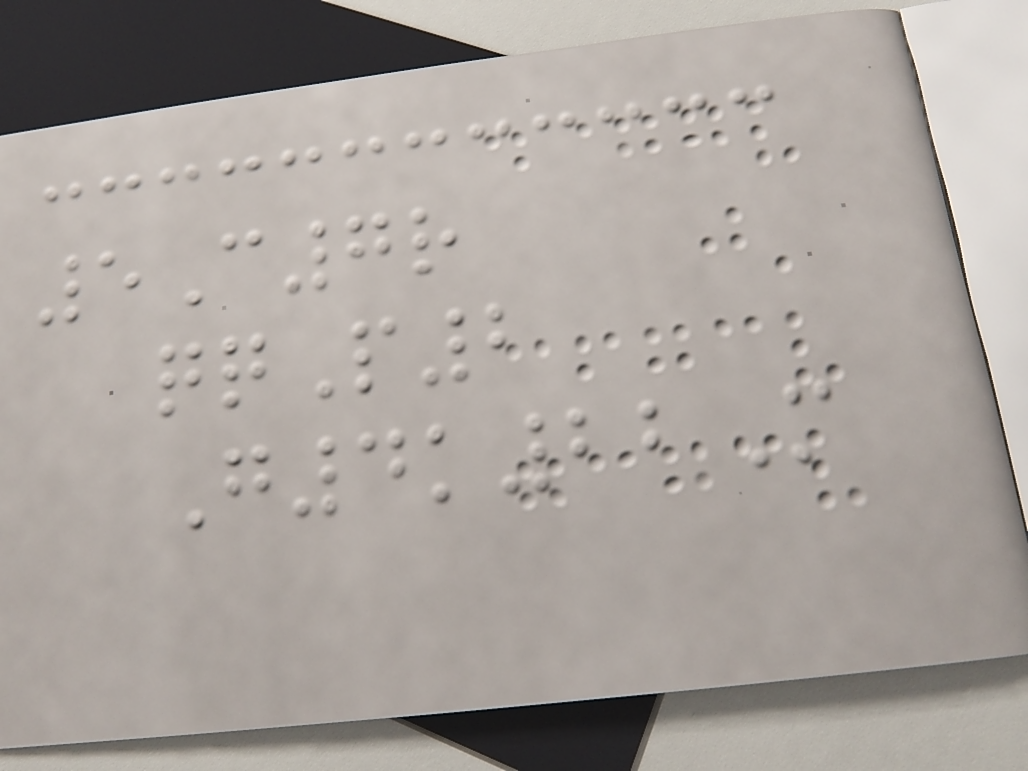5C7r
qqP2
G4k22M
